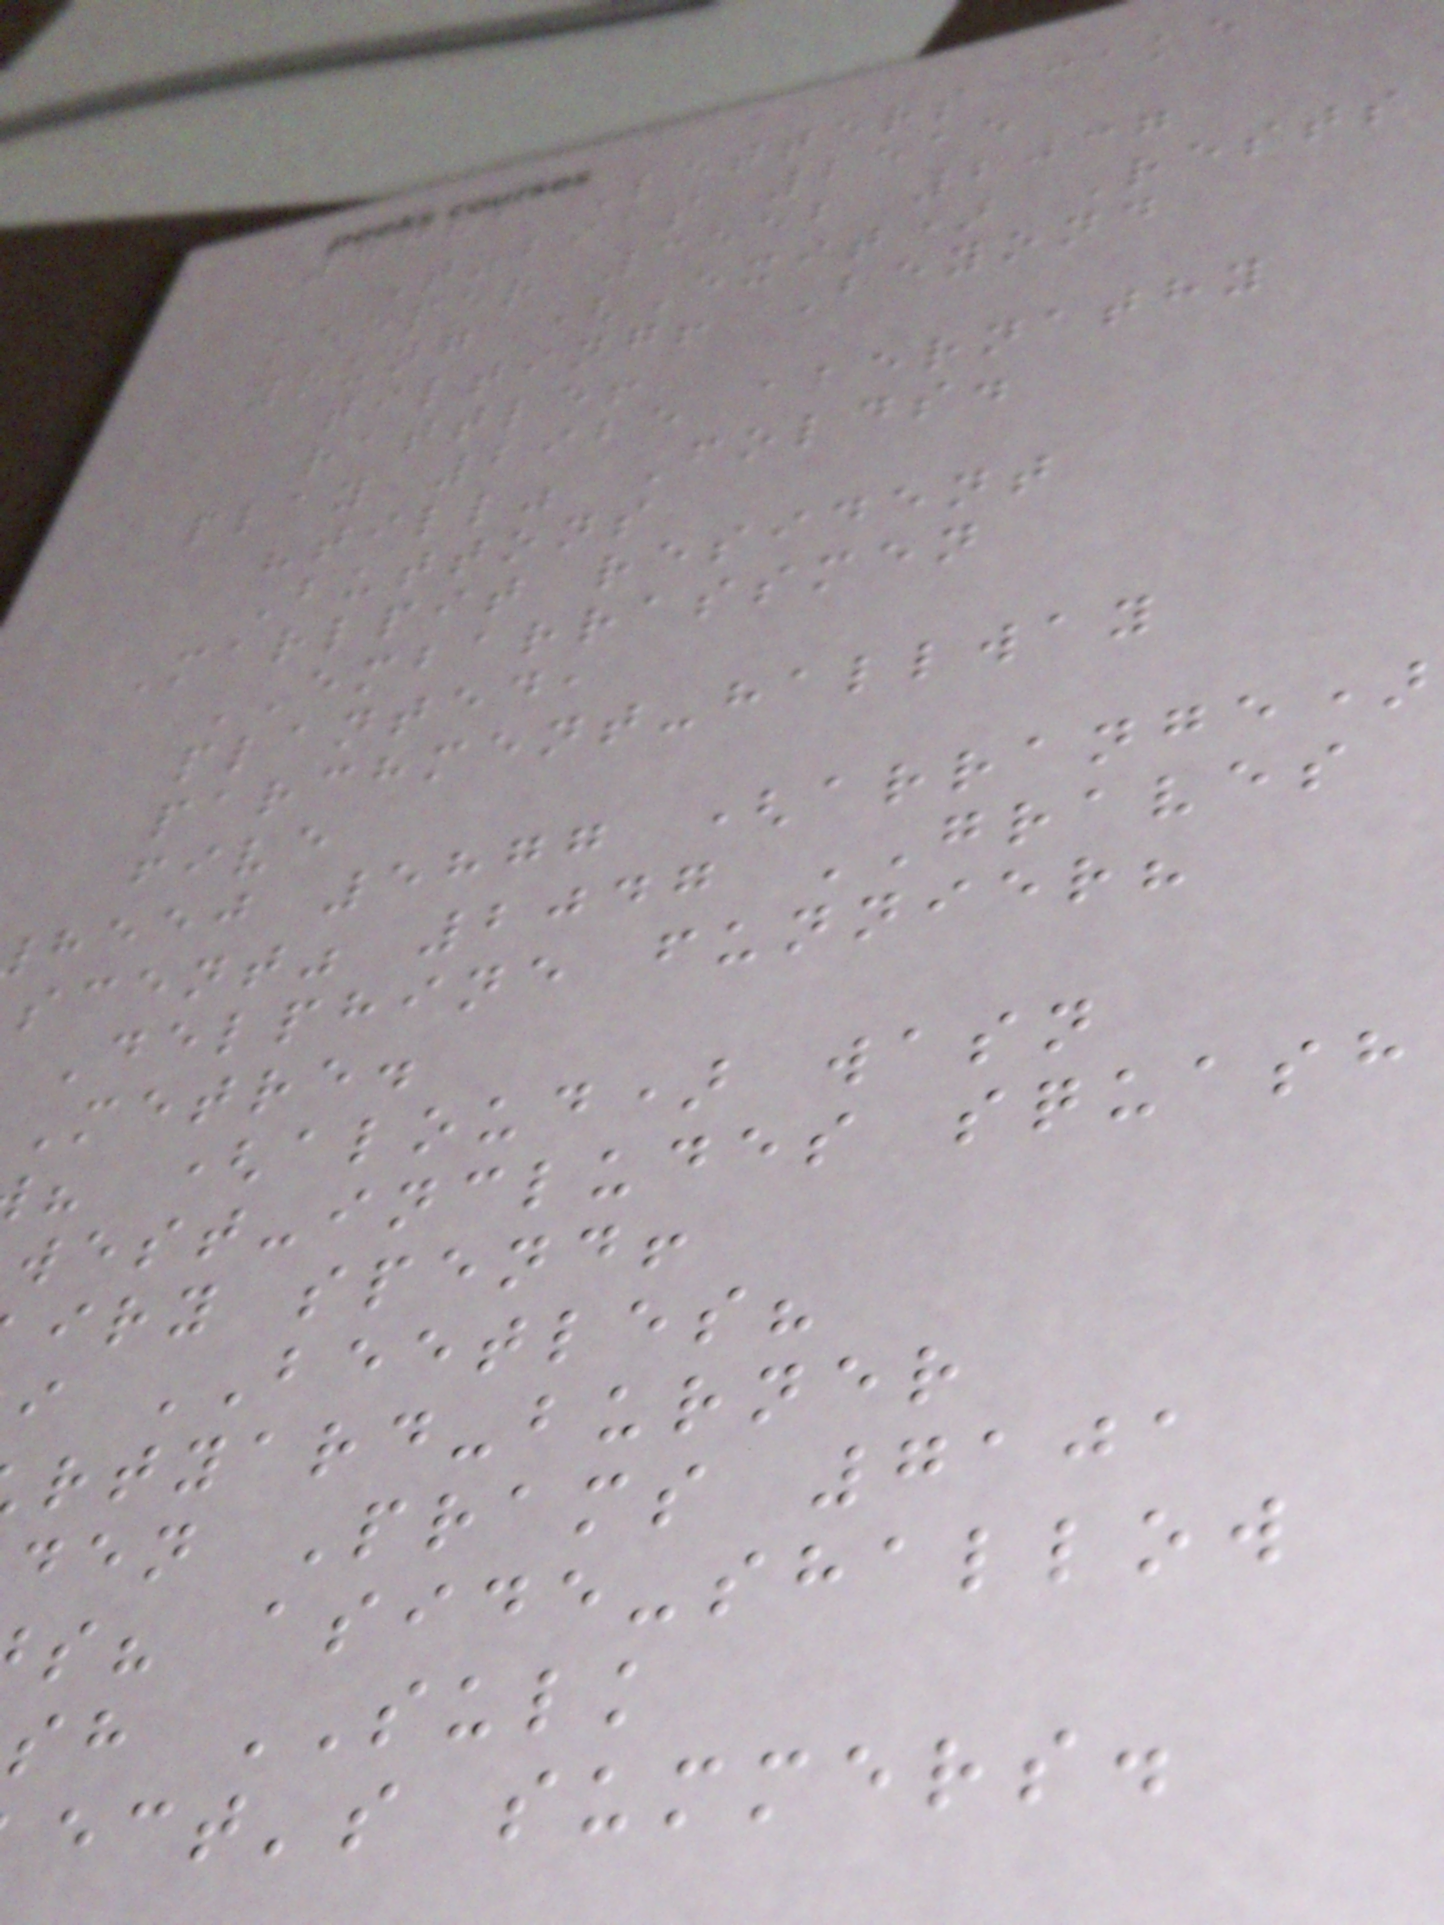4381 Letters cake
Tobias 2515
keeper 3552 2037
young (Exit) Rests
tilting! Beyond
rattle!
play 2925 abernathy
"till" Folds.
Buttons
Marlpit resident
EMBARRASSMEN
planted,
parchment-hallway
five
heej 5877 (arrange)
scent" 2047 GRAVES
Delphine funnier?
Metre.
(aloud) wasn
west-includes squash
iry spend!
i BEETLES?
rtyard-burner
den Prams 7101
s? aside-shallow
sh SULK
ect's summers.
